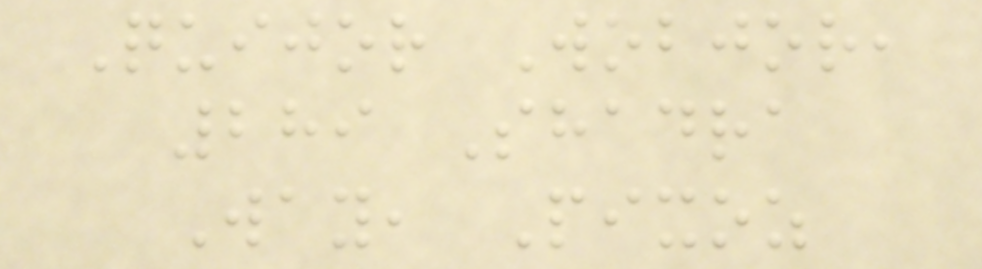Quijor Wobjor,
289 Shadra
Way, Pixoz
